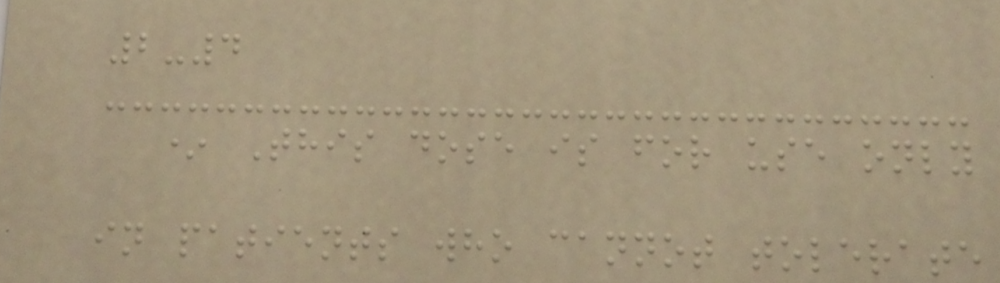2-4
* This dose is for use only
in patients who cannot tolerate
